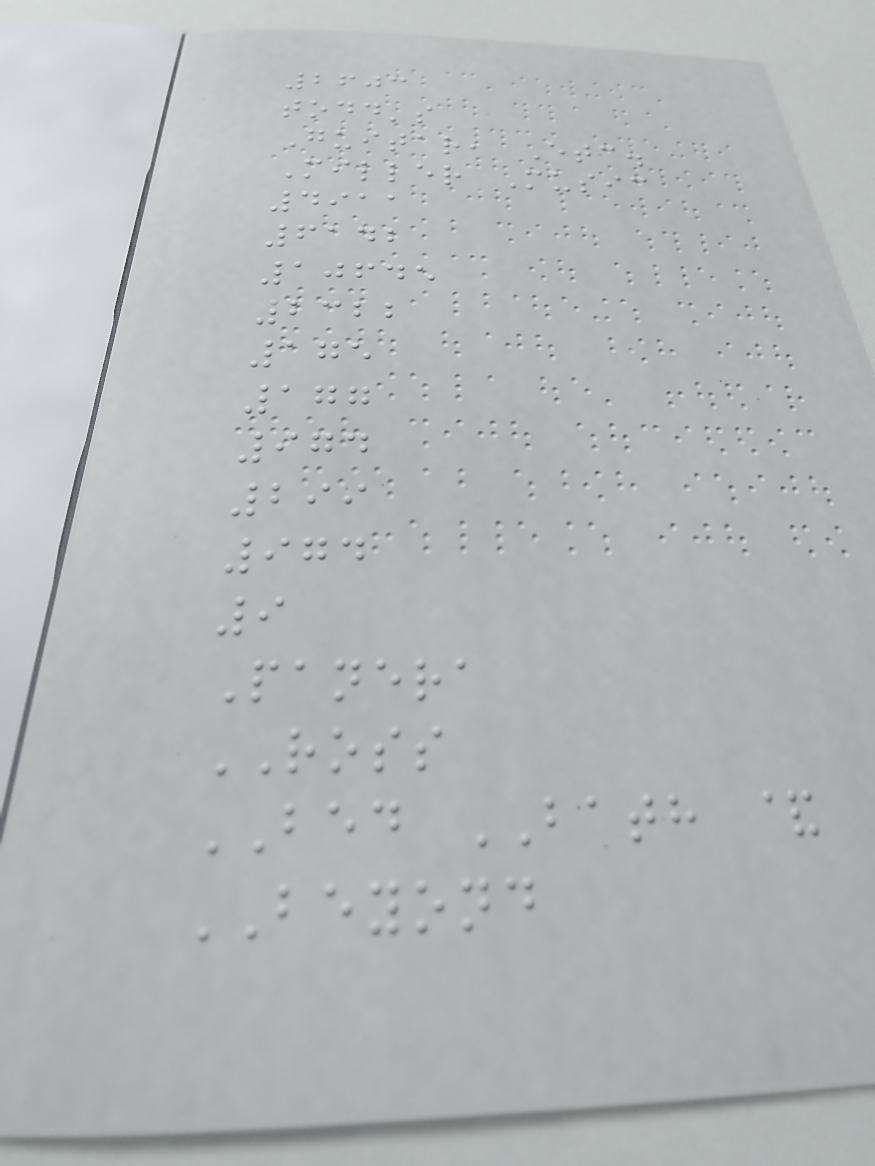2603
todd's
Guitar, Etc.
Miller Music
4911
6142
10645
2322
175
177
974
299
974
9
Panera
ROSS
BED BATH &
BEYOND
